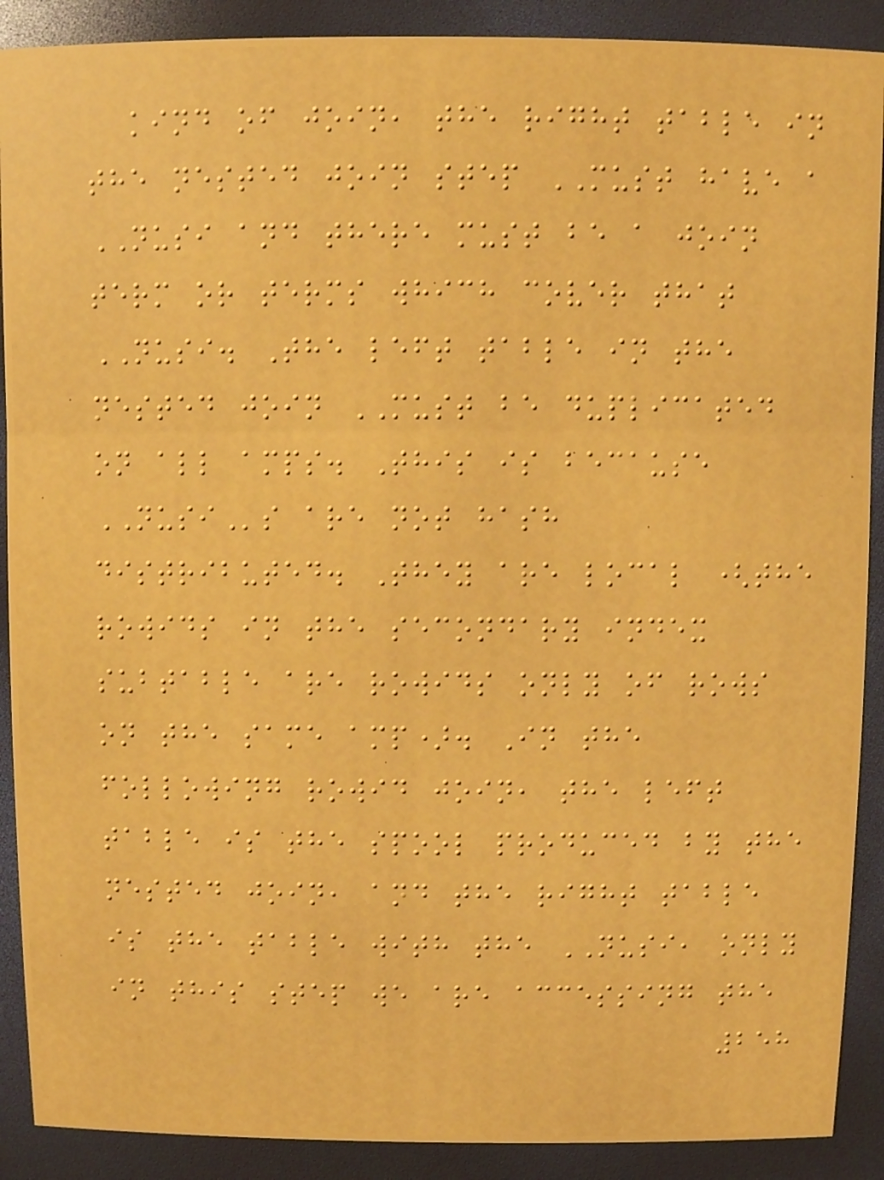kind of join, the right table in
the nested join step MUST have a
NUSI and there must be a join
term or terms which cover that
NUSI. The left table in the
nested join MUST be duplicated
on all amps. This is because
NUSIs are not hash
distributed. They are local (the
rowids in the secondary index
subtable are rowids only of rows
on the same amp). In the
following rowid join, the left
table is the spool produced by the
nested join, and the right table
is the table with the NUSI, only
in this step we are accessing the
258
